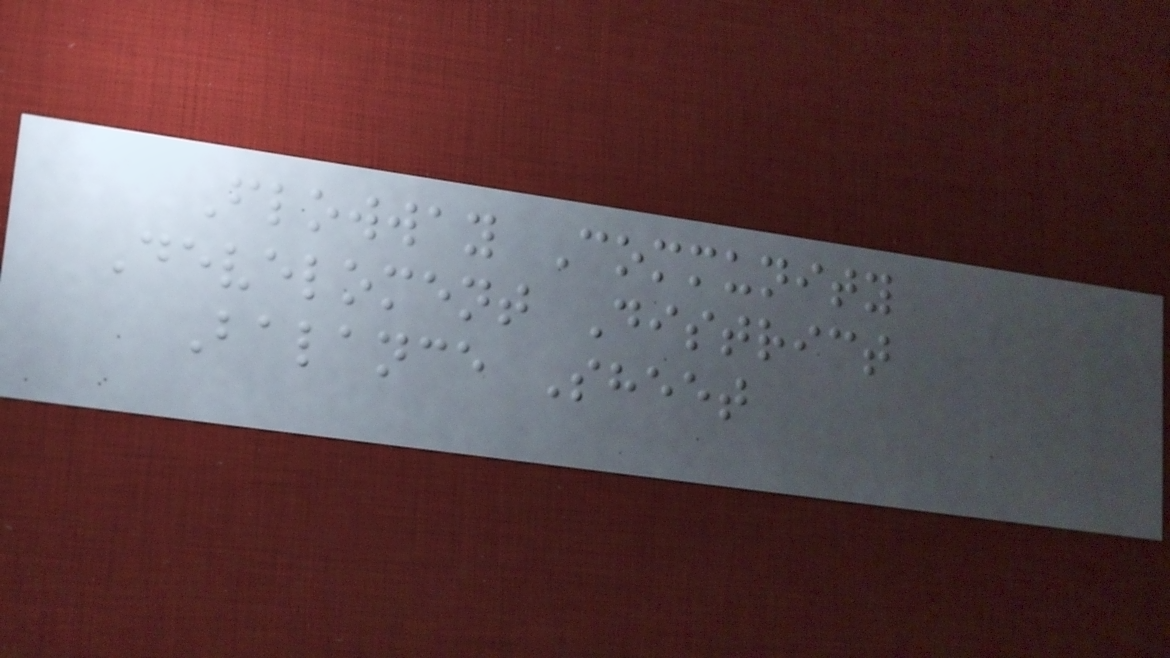Flowway Community
Develoment District
Balance Sheet
